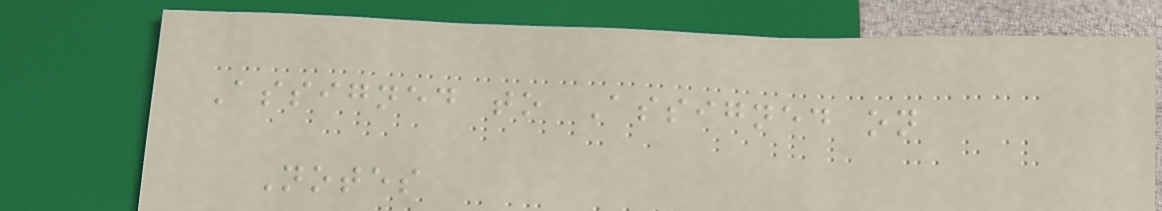Assigned to Assigned on
Notes
